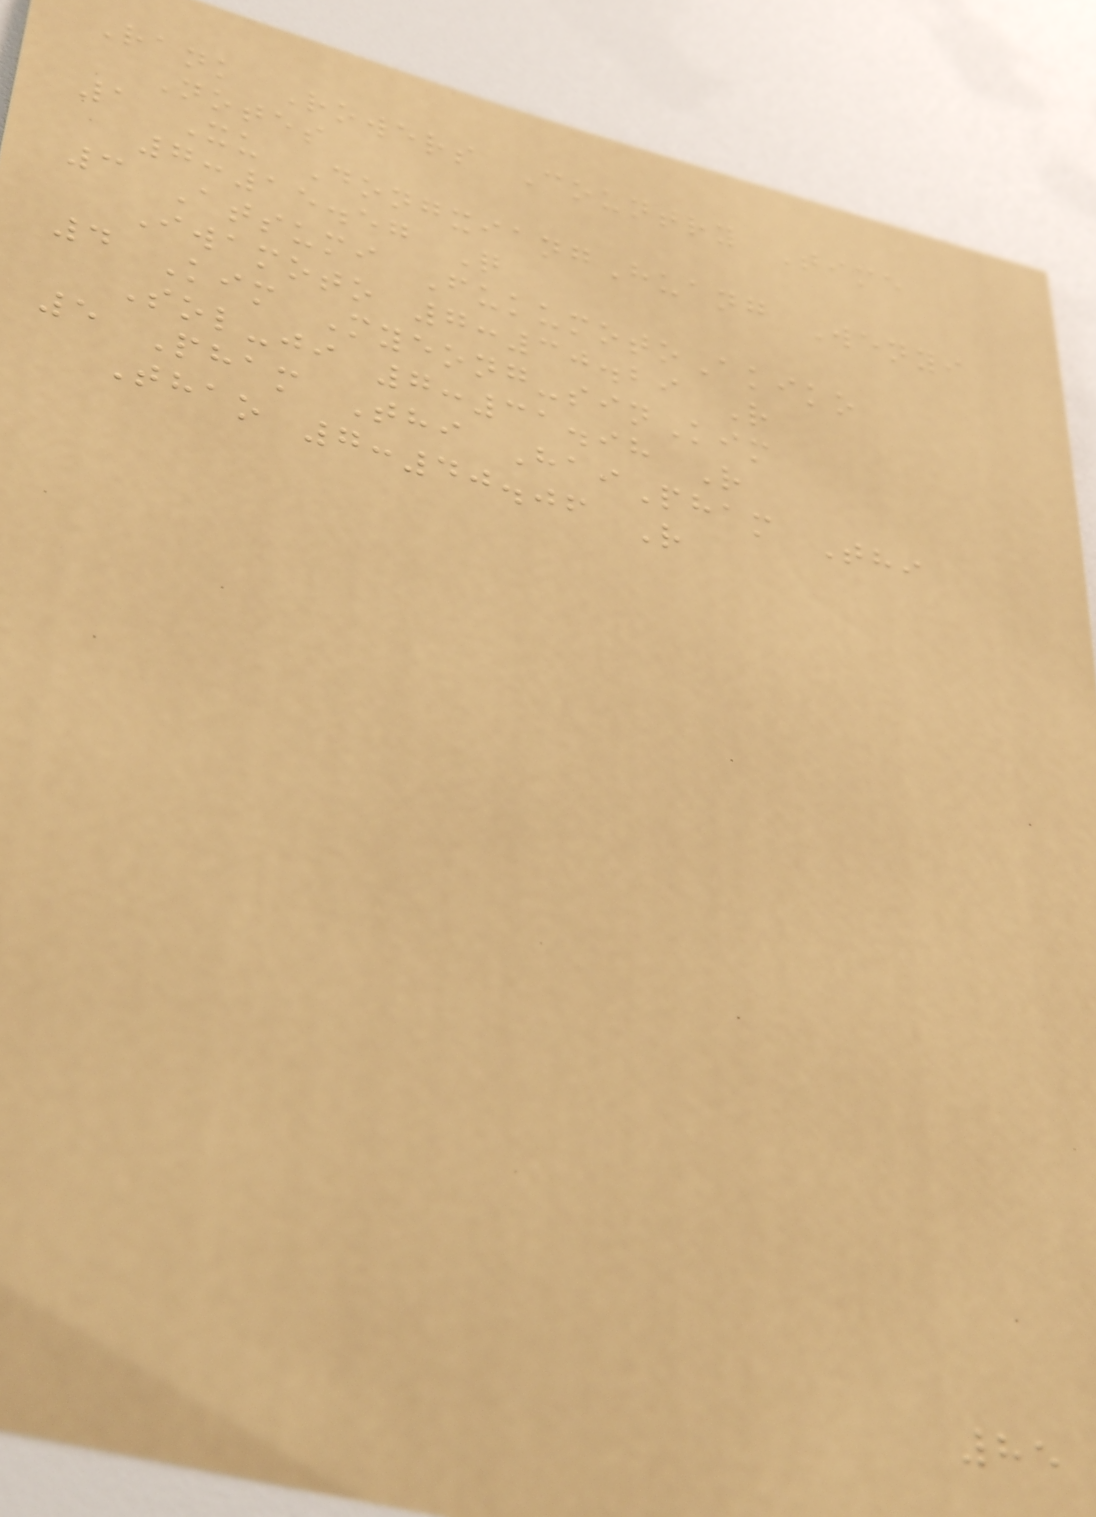Rank Rowers Country Time
Notes
1 Xu DongxiangHuang Wenyi
7:15.57 Q
3 Atsumi FukumotoAkiko
Iwamoto 7:30.29 R
4 Kim Myeong-sinKim
Sol-ji 7:31.98 R
5 Pham Thi HaiPham Thi
Thao 7:40.06 R
85
